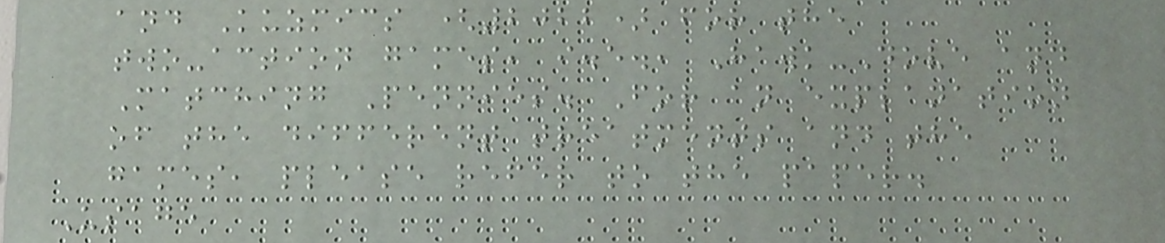and Kuzmics (2022) for the
two-action games, i.e., Hawk-Dove and
Matching Pennies. For an explanation
of the different treatments and the
games, please refer to the paper.
Usage
